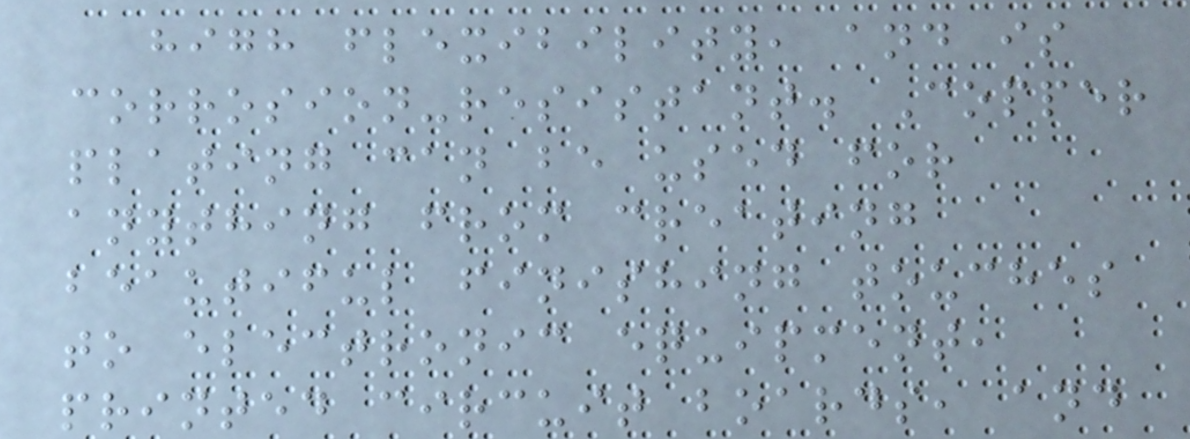high flexibility, and is
corrosion-resistant. Copper
plating can be used for
anything from creating
beautiful finishing touches
to electronic equipment,
printed circuit boards, and
